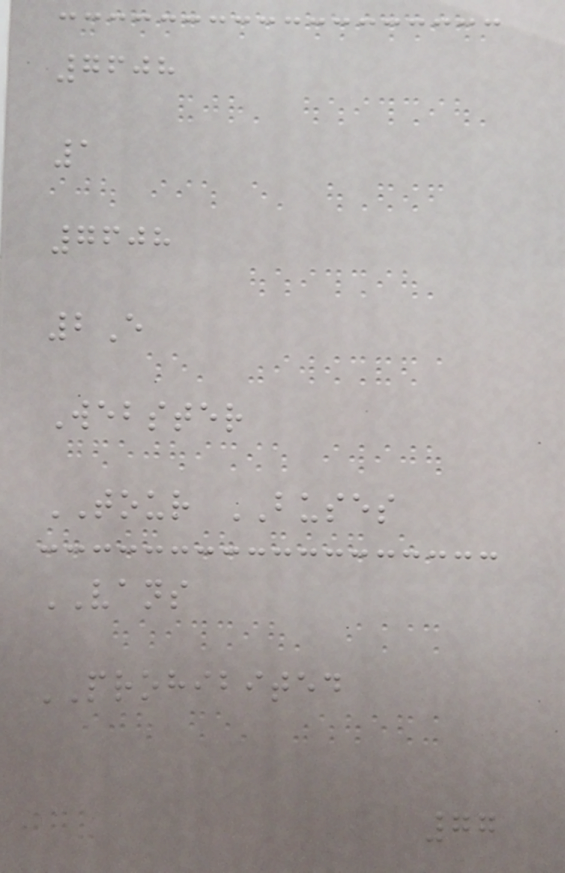7608
1
7608
2E
Webster
TOUR BUSES
VANS
PROHIBITED
77
